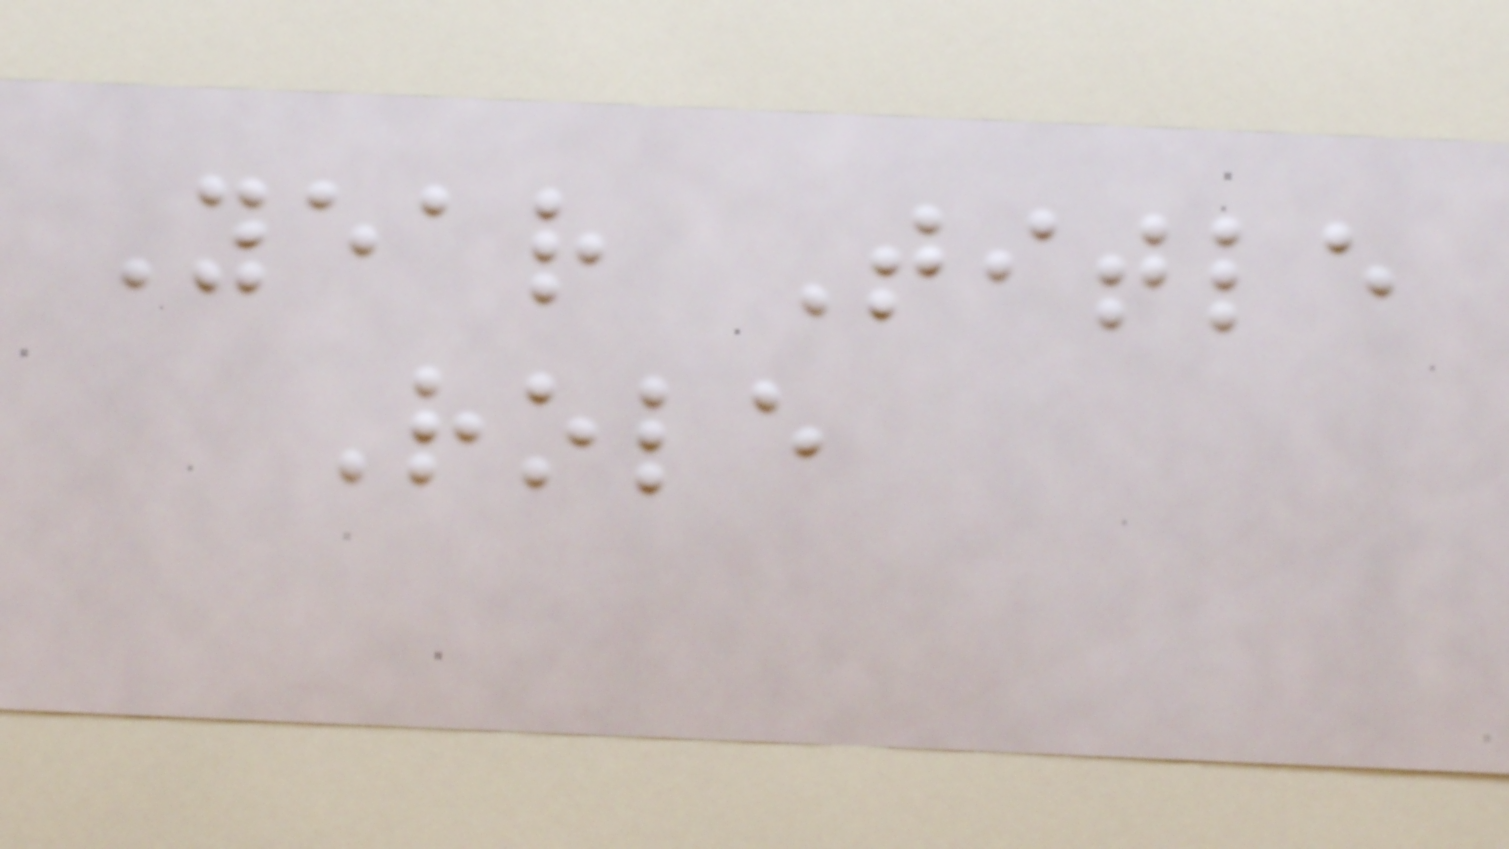Year Title
Role
